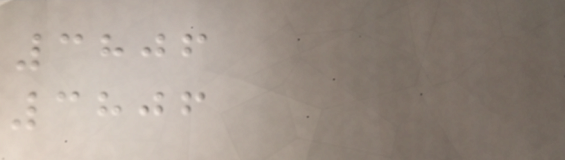3806
3806
